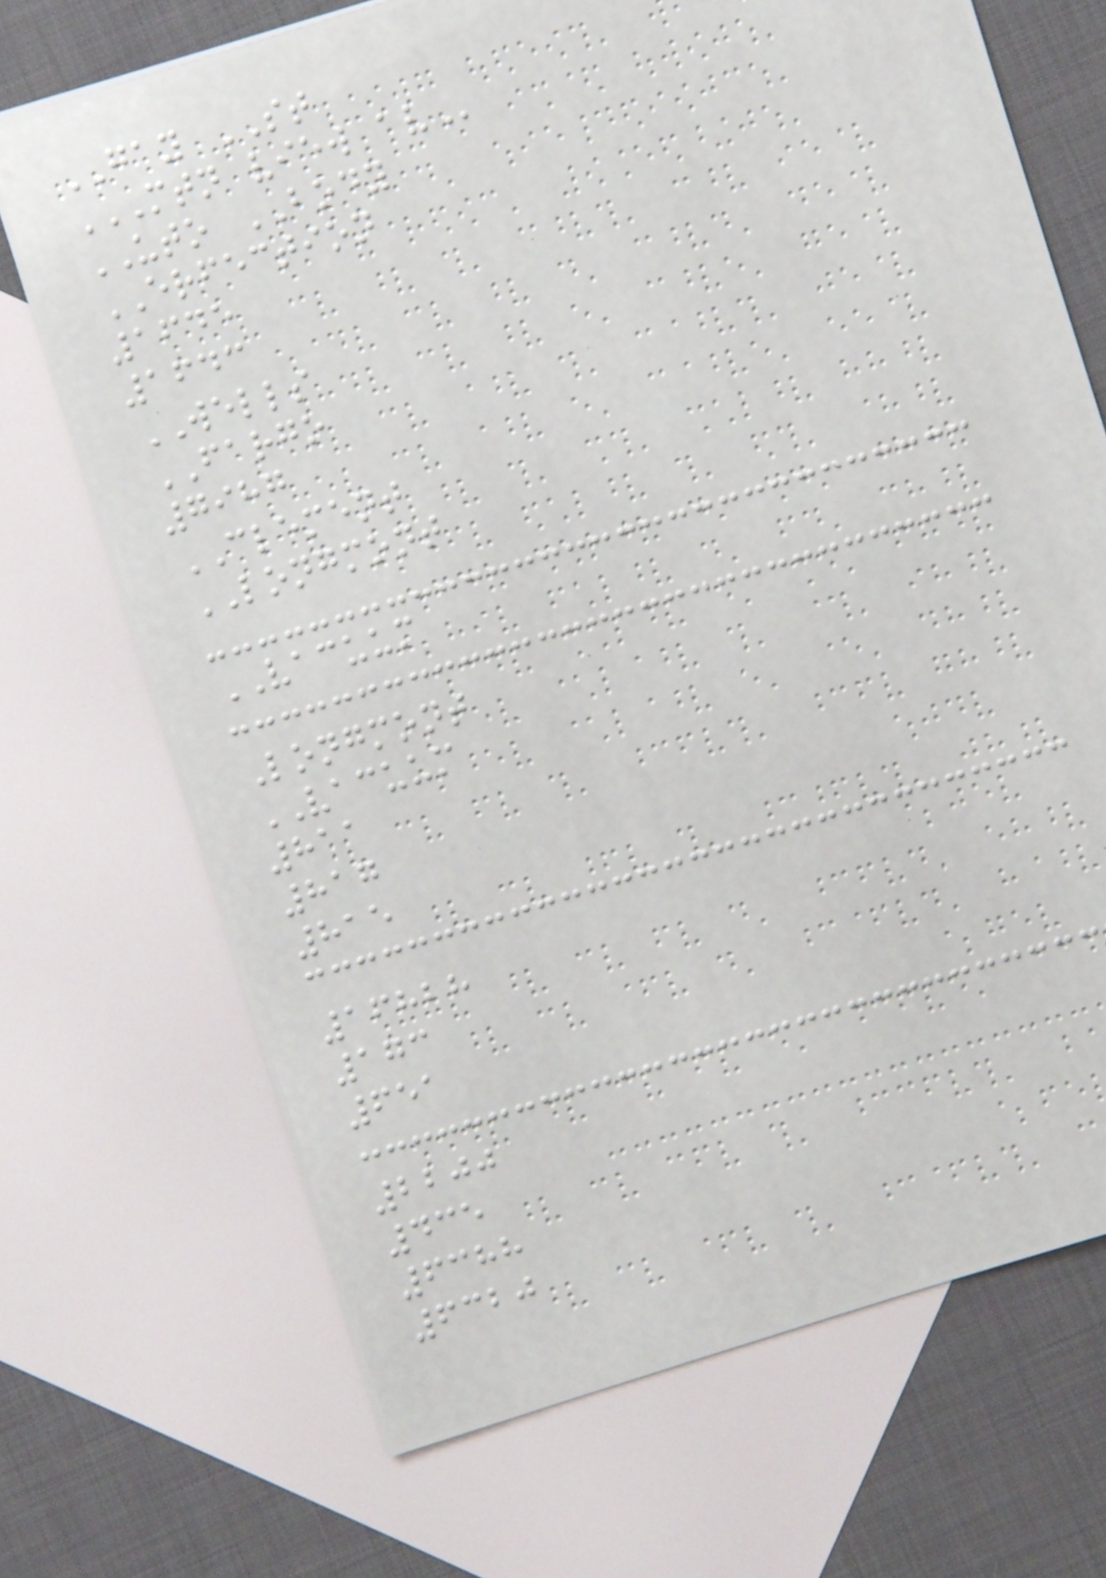GAY ST
MTN VIEW AV
UTO BODY
ERFECTION
1645
1643
WELLS
FARGO
7987
CLEMENT
LONGMONT
VACUUM
Longmont
VACUUM
811
817
815
16828
173
651
2200
435
6388
6320
